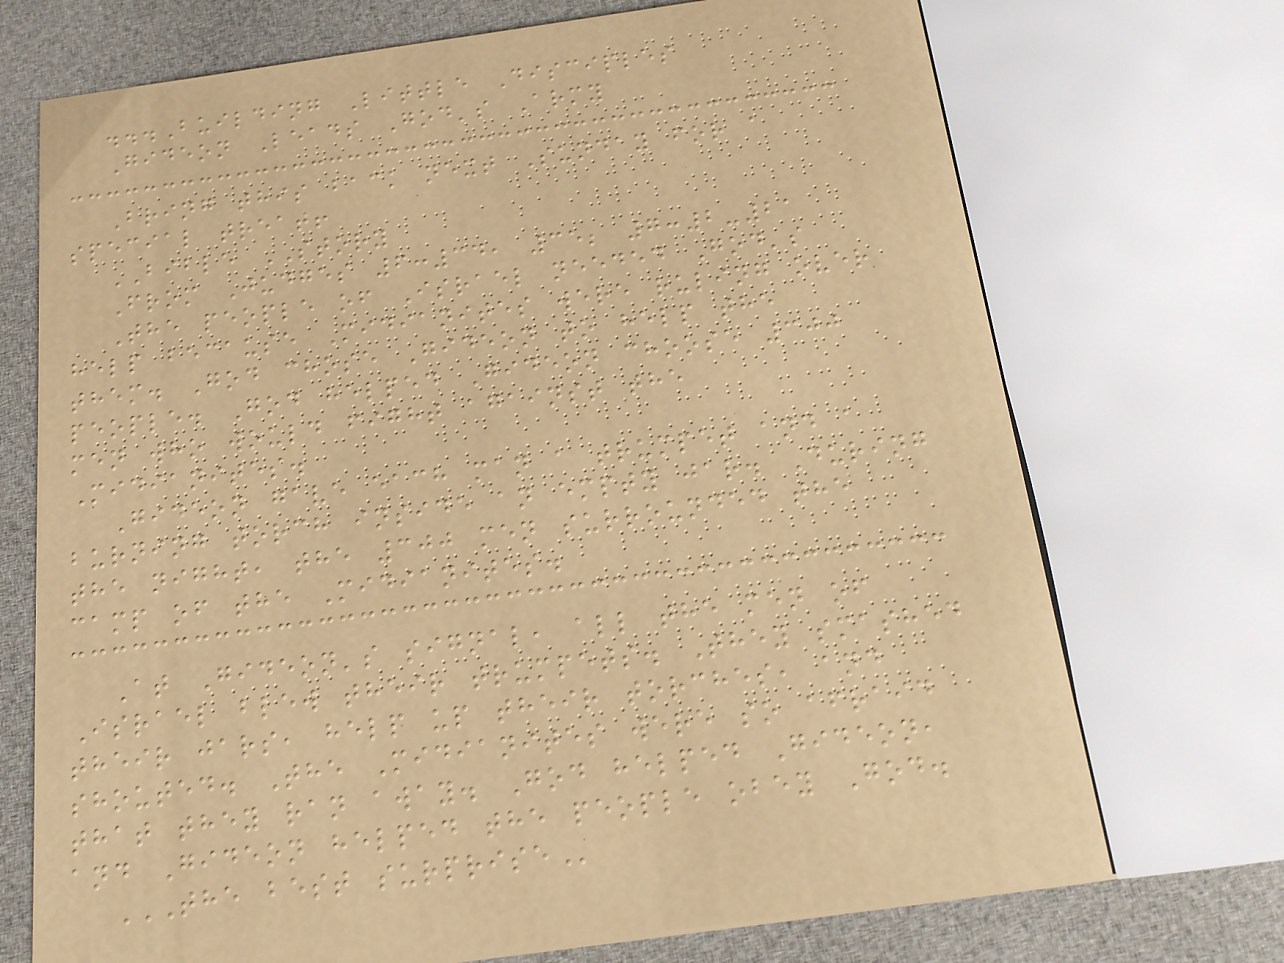...Building Little Disciples
Gideon Leads God's Army
Bring this back next Sunday for a
special treat!
BIBLE STORY
From Judges 6:34, 35; 7:2-21
The people of Israel needed God's
help because Midianites were ruling over
them. God chose Gideon to help the
people. God helped Gideon choose 300
men who would fight against the
Midianites.
Gideon gave each man a trumpet and a
burning torch inside an empty jar. During
the night, the 300 men surrounded the
camp of the Midianites.
At Gideon's signal, all the men of
Israel blew their trumpets. They smashed
their jars, help up their torches, and
shouted. The Midianites were so afraid
that they ran away. God helped Gideon,
and Gideon helped the people obey God.
THE BEST SURPRISE
